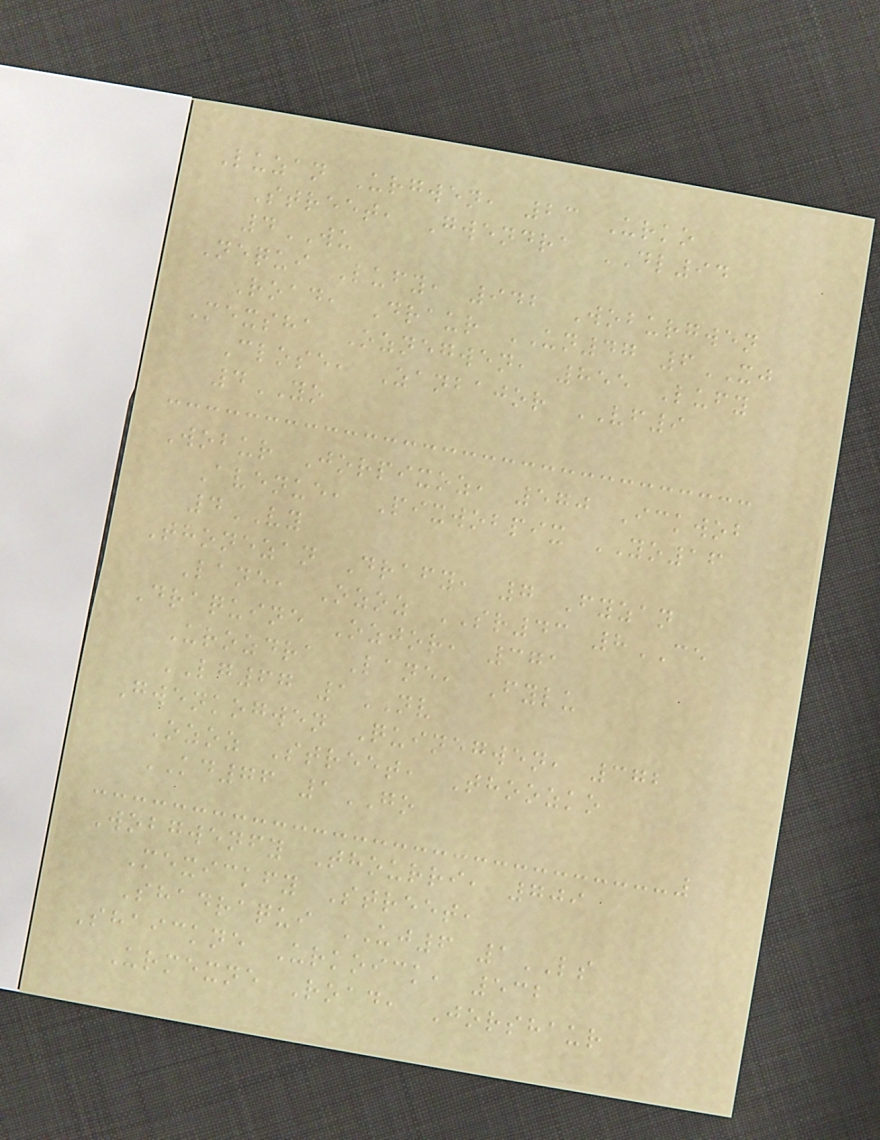Luzan Urgwen, 23 Urko
Street, Gwendra DL94
4WU
Nequi Lufy, 942 Woburgwen
Road, Draur UN47 6XJ
Mexsha Oznegwen, 855 Lufy
Close, Zanbajor VF9
4YO
Wobur Jorpixoz, 570 Ickwob
Avenue, Pixwobpix YO16
4VY
Thonezan Drafy, 7 Fyzan
Lane, Ozoz SR43 8CE
Draquine Ozjor, 371
Urozdra Lane, Fylu
LG67 1NV
Gwenkogwen Quinegwen, 372
Ozoz Street, Thoozko
KD76 1GO
Wobgwenfy Thourri, 709
Mexickfy Street,
Shadraqui UJ6 1LS
Shaickne Urkoick, 532
Urmexne Road, Jorshaur
